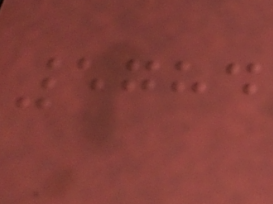5784
